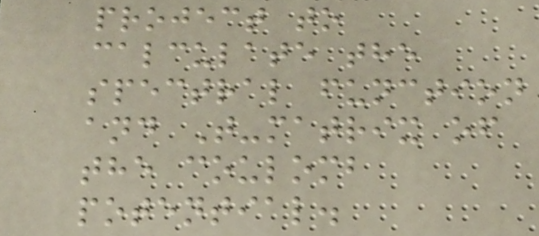project to
calculate the
spectral function
and T-matrix of
the coulomb
potential.
